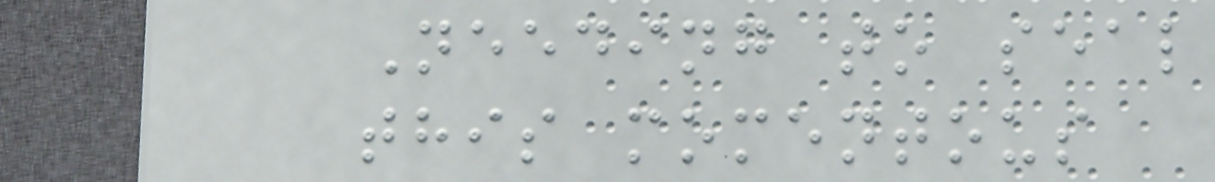Needing to seal
this momentous
